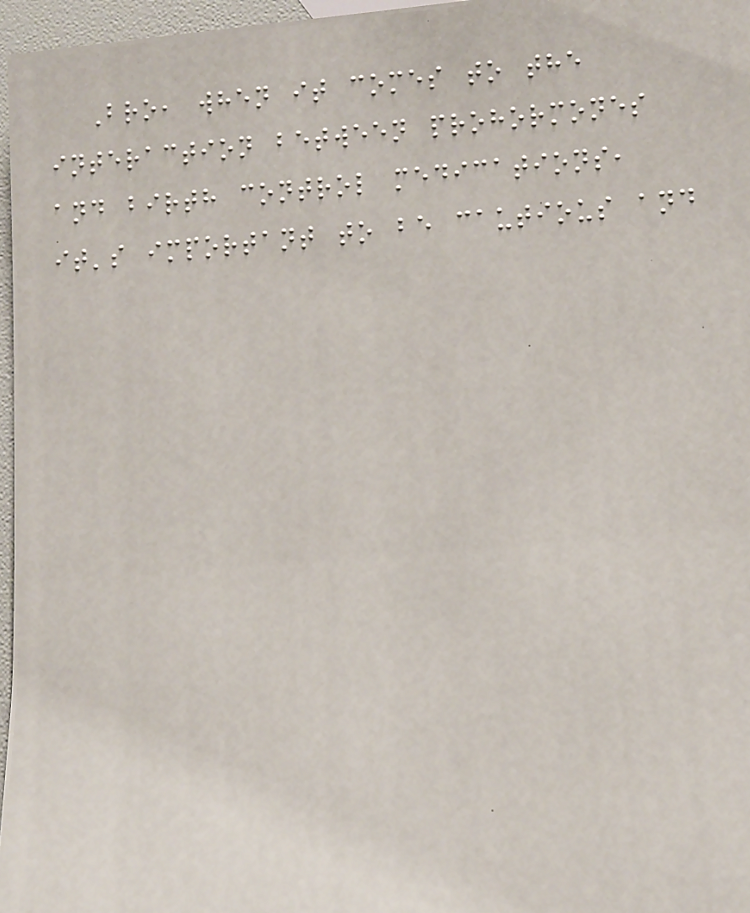Bro, when it comes to the
interaction between prohormones
and birth control medications,
it's important to be cautious and
